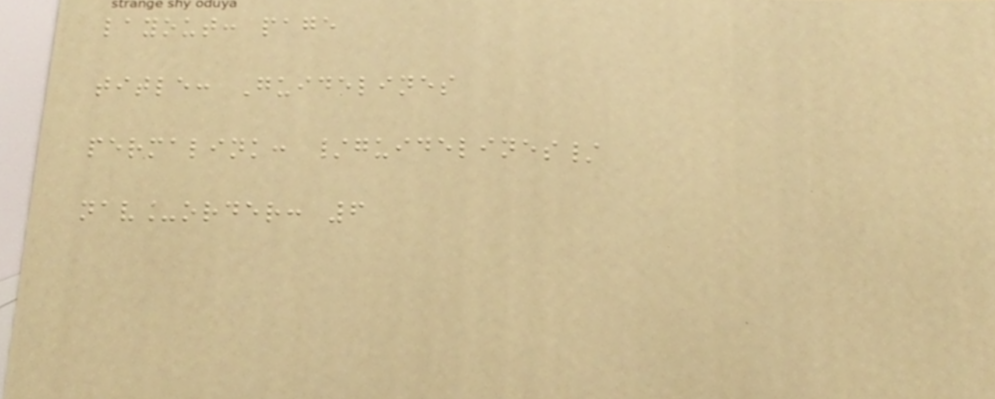layout: page
title: Guidelines
permalink: /guidelines/
nav_order: 6
